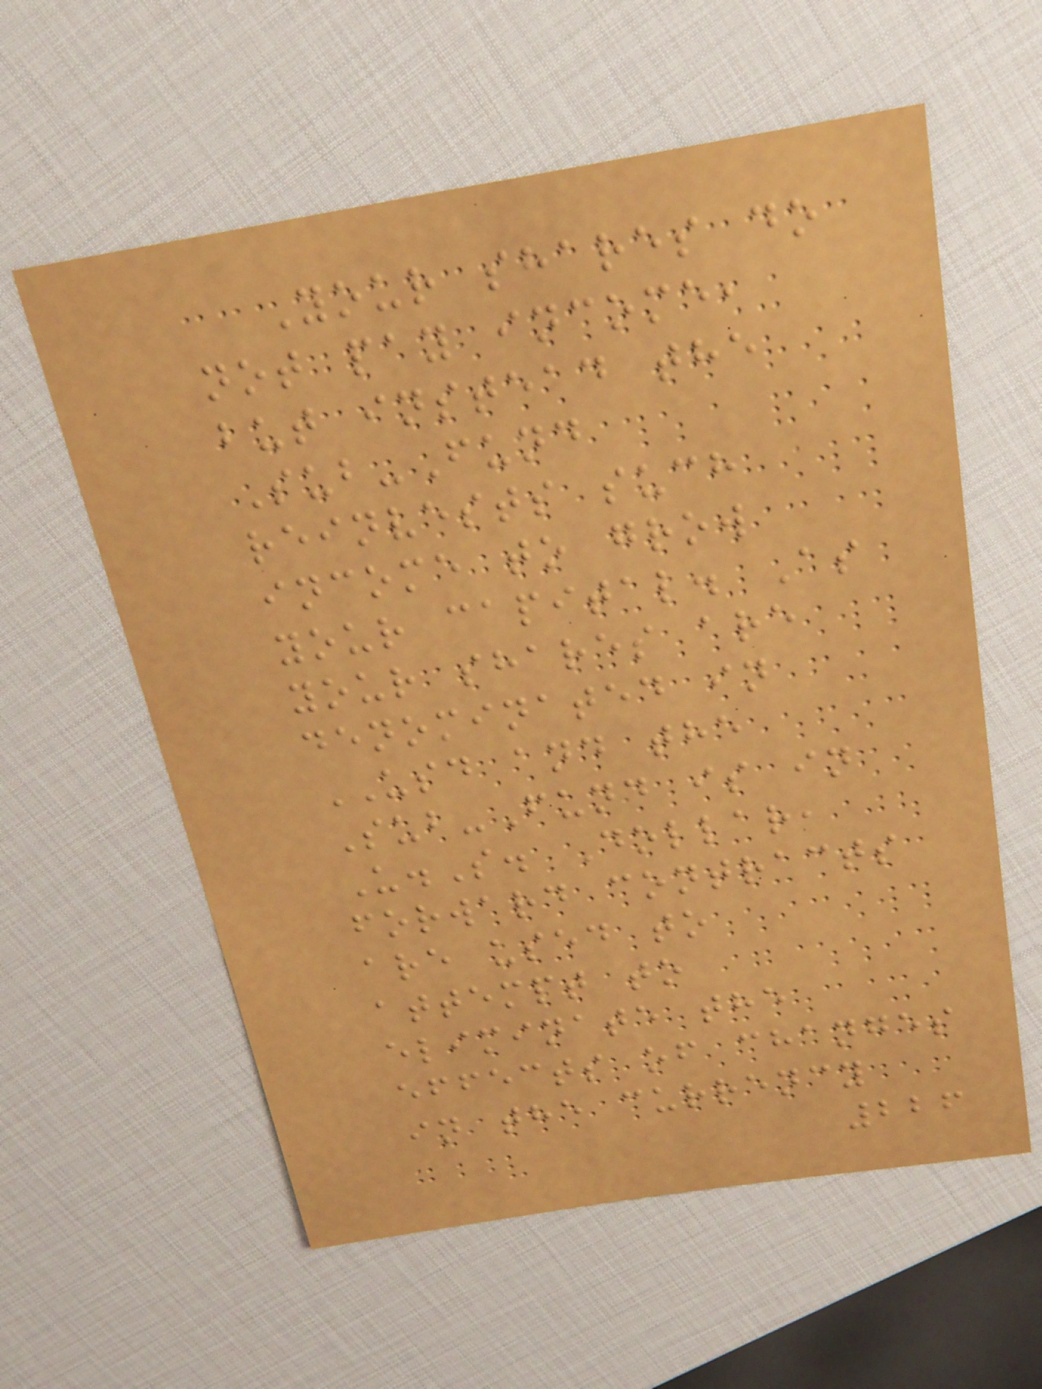Your shares do
not pay income,
but instead the
Sub-Fund
reinvests such
income to grow
your capital. As
your shares are
denominated in
USD and the
Sub-Fund is in
U.S. Dollar,
forward contracts
are used to
attempt to
eliminate the
effects of changes
in the currency
226
